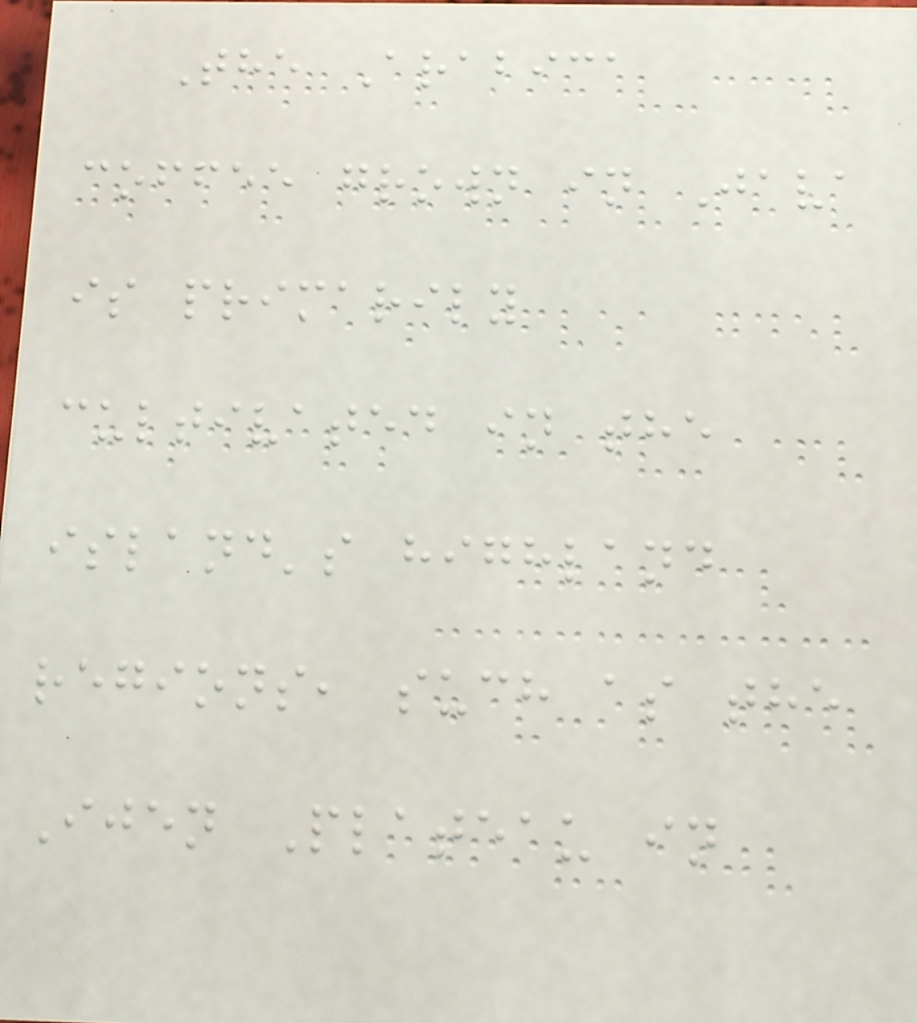The Arabica
coffee grown in Java
is primarily
cultivated in the
island's highland
regions, such as the
Ijen Plateau in
